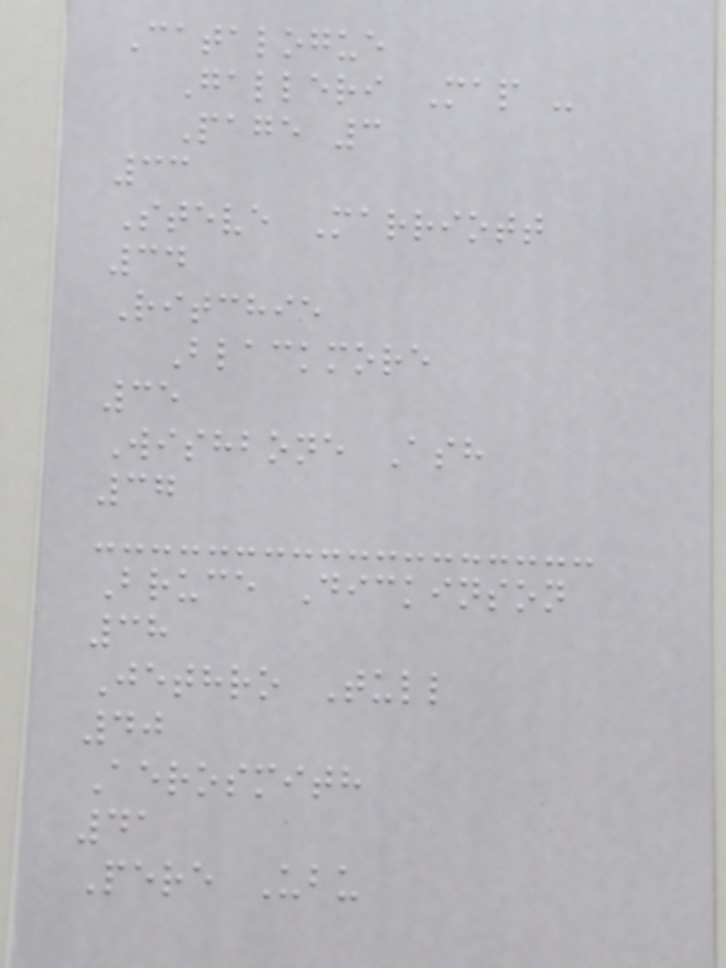Catalogue
Galleri Map -
Page 3
33
Steve Marriott
34
Ritchie
Blackmore
35
Wishbone Ash
37
Bruce Dickinson
38
Jethro Tull
40
Aerosmith
41
Pere Ubu
